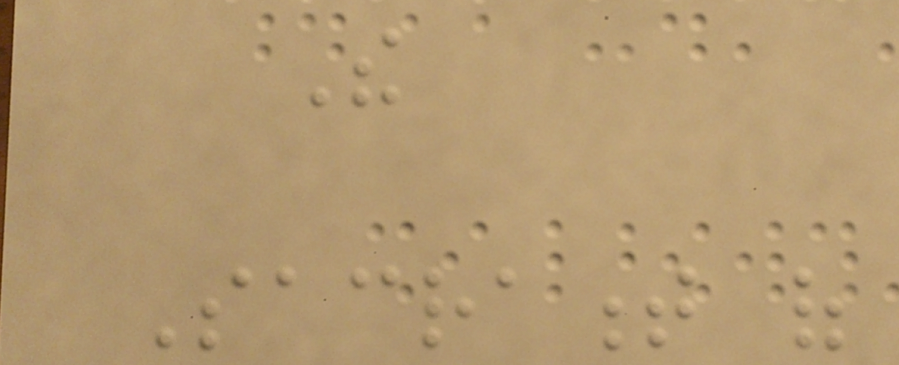The
Sacrament of
